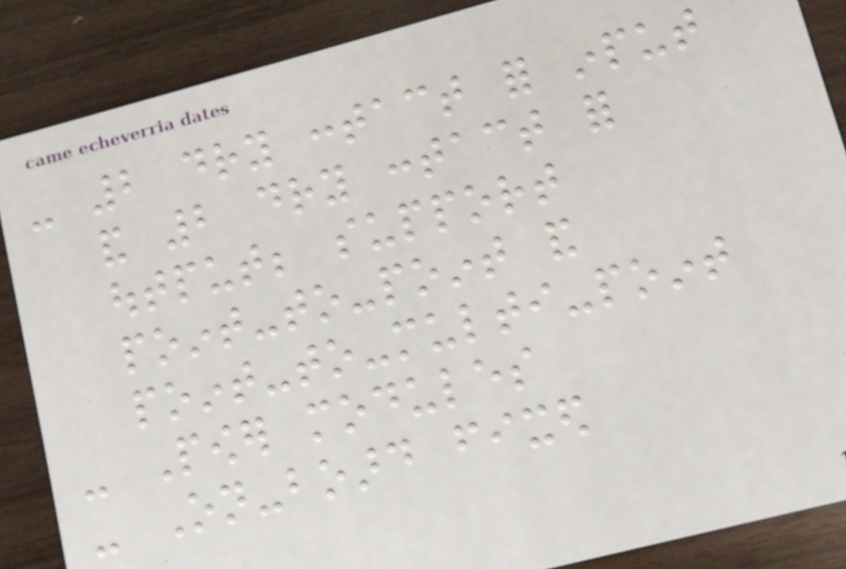- 2 dry contact for input
and 2 dry contact for
output; support
point-to-point and
point-to-multi-point
- Power modules
- On-board fixed
